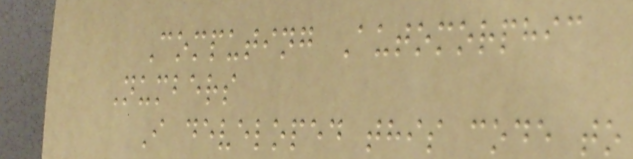Computing Automorphic
Numbers
I developed this code to
